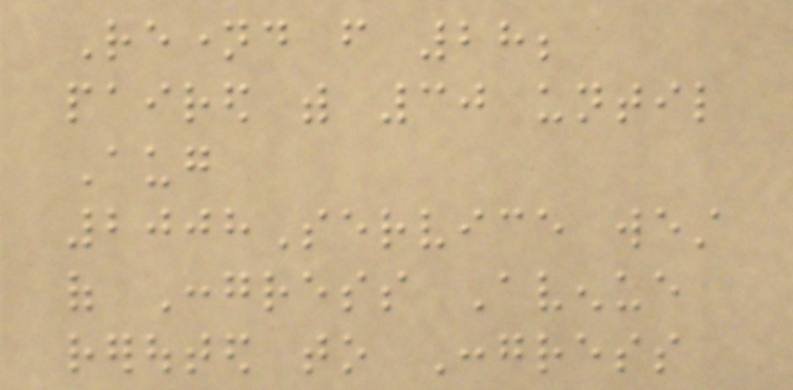Renamed from 28;
paired with 30 until
Aug
2008Service west
of Congress Avenue
rerouted to Congress
